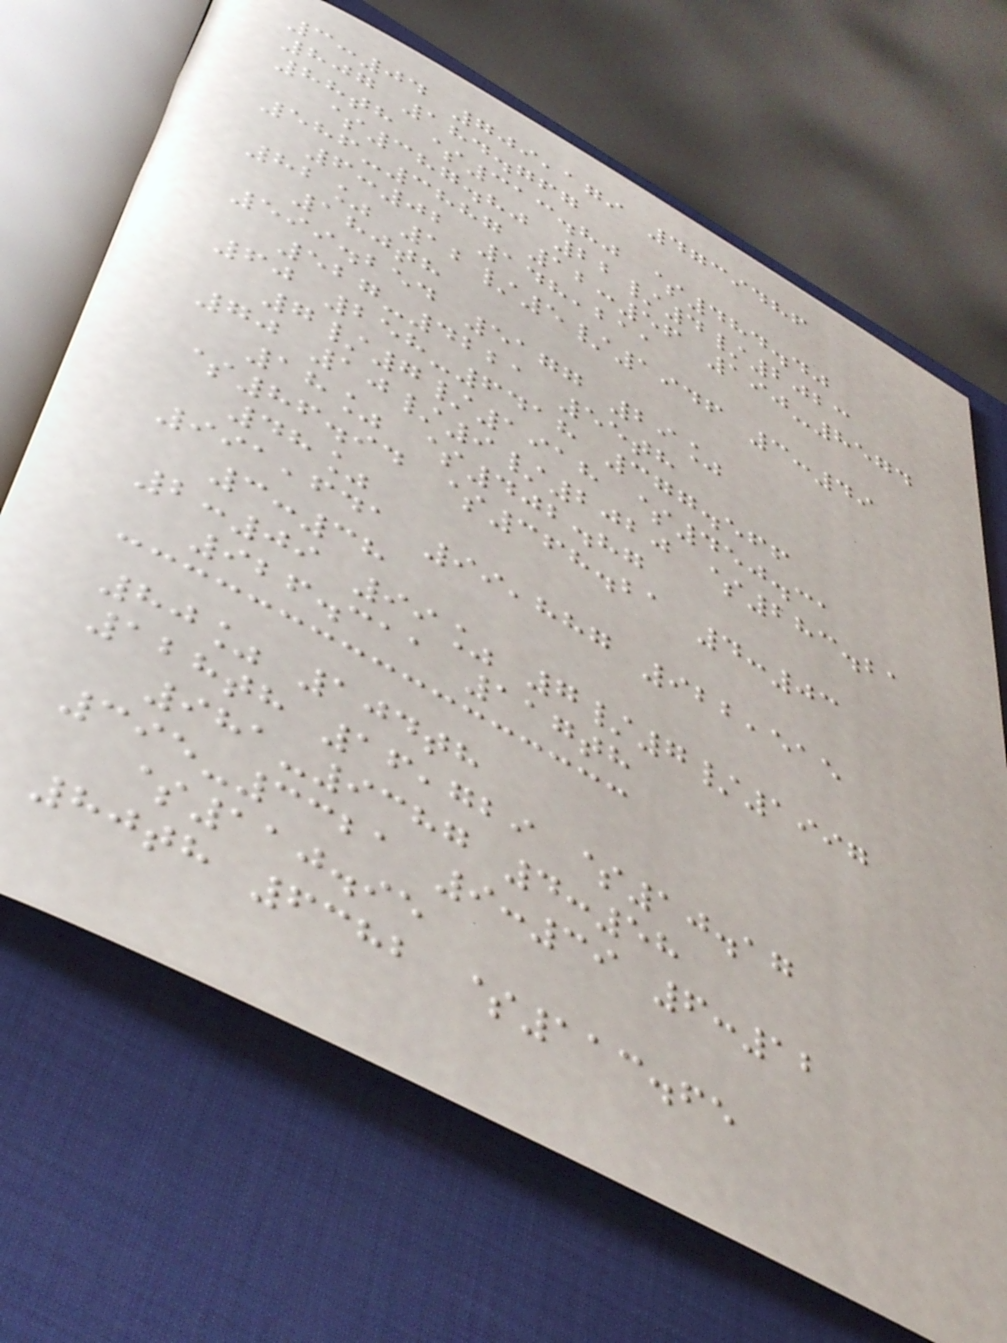3:04 709,179 4739486
807 184.767
88th $313.80 $484.40
$387.80 22/4/2023
586-3887 12:56 190-8574
6:02 148,211
82% 12/5/1946 3:49
180th
599.254 5177 29%
527-4221 55th
60 258-6418 377.566
7/7/1918 $450.31
70 10/9/2020 $283.21
18% $402.87
$86.94 $368.21 4:03
48%
991,641 99,887 922,515
3:38
2:09 99% 7/7/1997
926.311 117th
80% 104th
128th 16,729 $10.17
981-9387 4:58
395-3321 9:39 6:12
$110.95
80th 6382 $113.65
